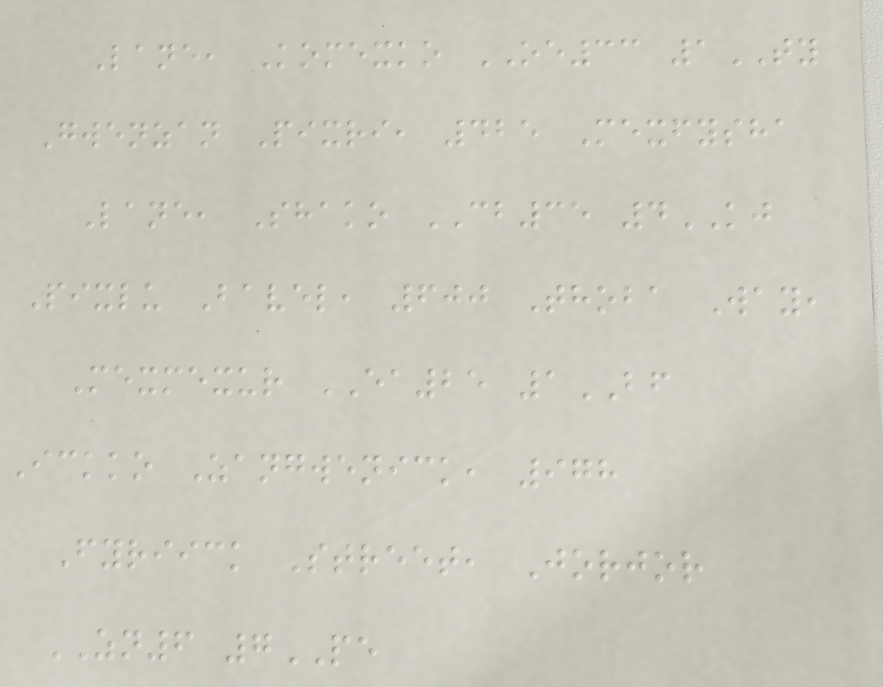Lane, Komexko OE33 1TY
Gwenzan Pixri, 425 Mexfysha
Lane, Shako CB35 4KJ
Pixlu Bavel, 600 Thoba Way,
Mexmexur EA25 1BF
Ickko Zangwenick, 978
Fyriick Street, Jorjor
ZN6 7PE
